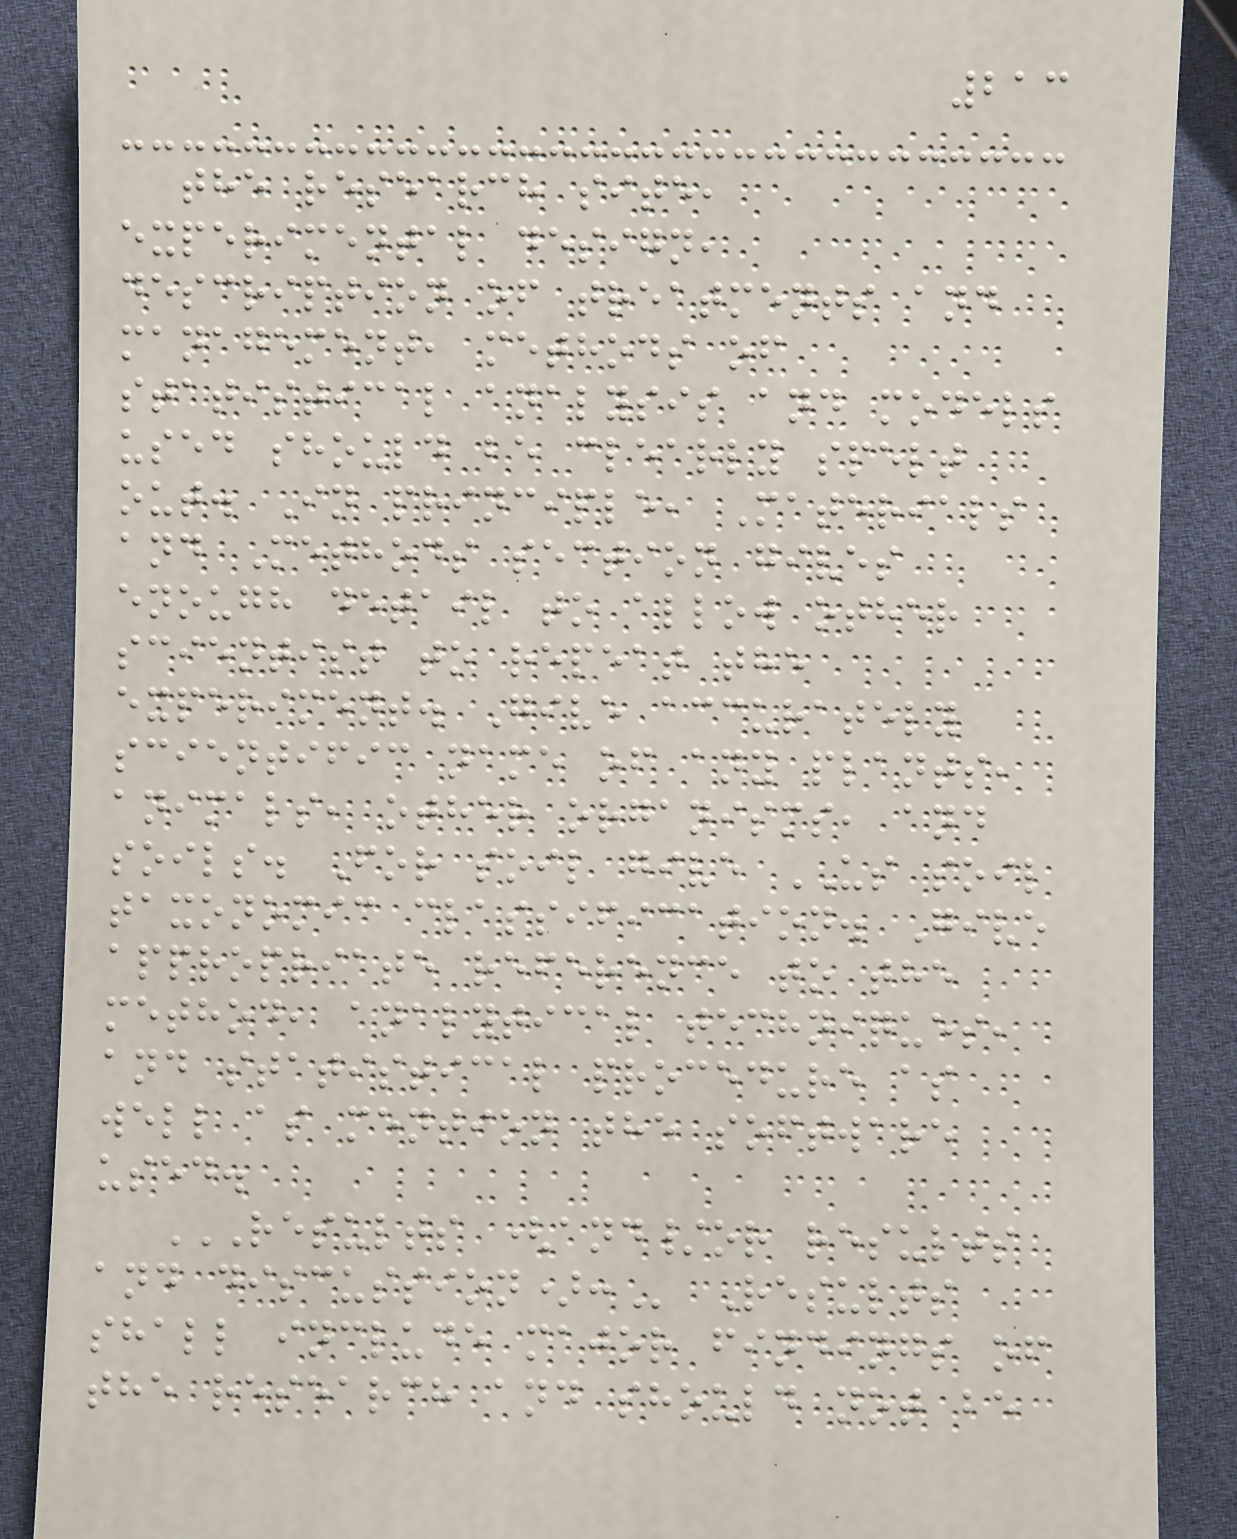213
the research site,
experimental design,
description of treatments and
management, methods of
statistical analysis and models
used should be clearly spelt
out. In principle, Materials
and Methods section gives
enough detail to allow other
scientist to repeat the
experiment. Give accurately
scientific name of any plants,
animals, other organisms, and
soils. For soil give US soil
taxonomic classification. Give
appropriate reference to the
method, analytical techniques,
and statistical procedure as
well as mention the software
used.
RESULTS (AND/OR RESULTS
AND DISCUSSION): Results
shall include major findings of
the research and should not be
